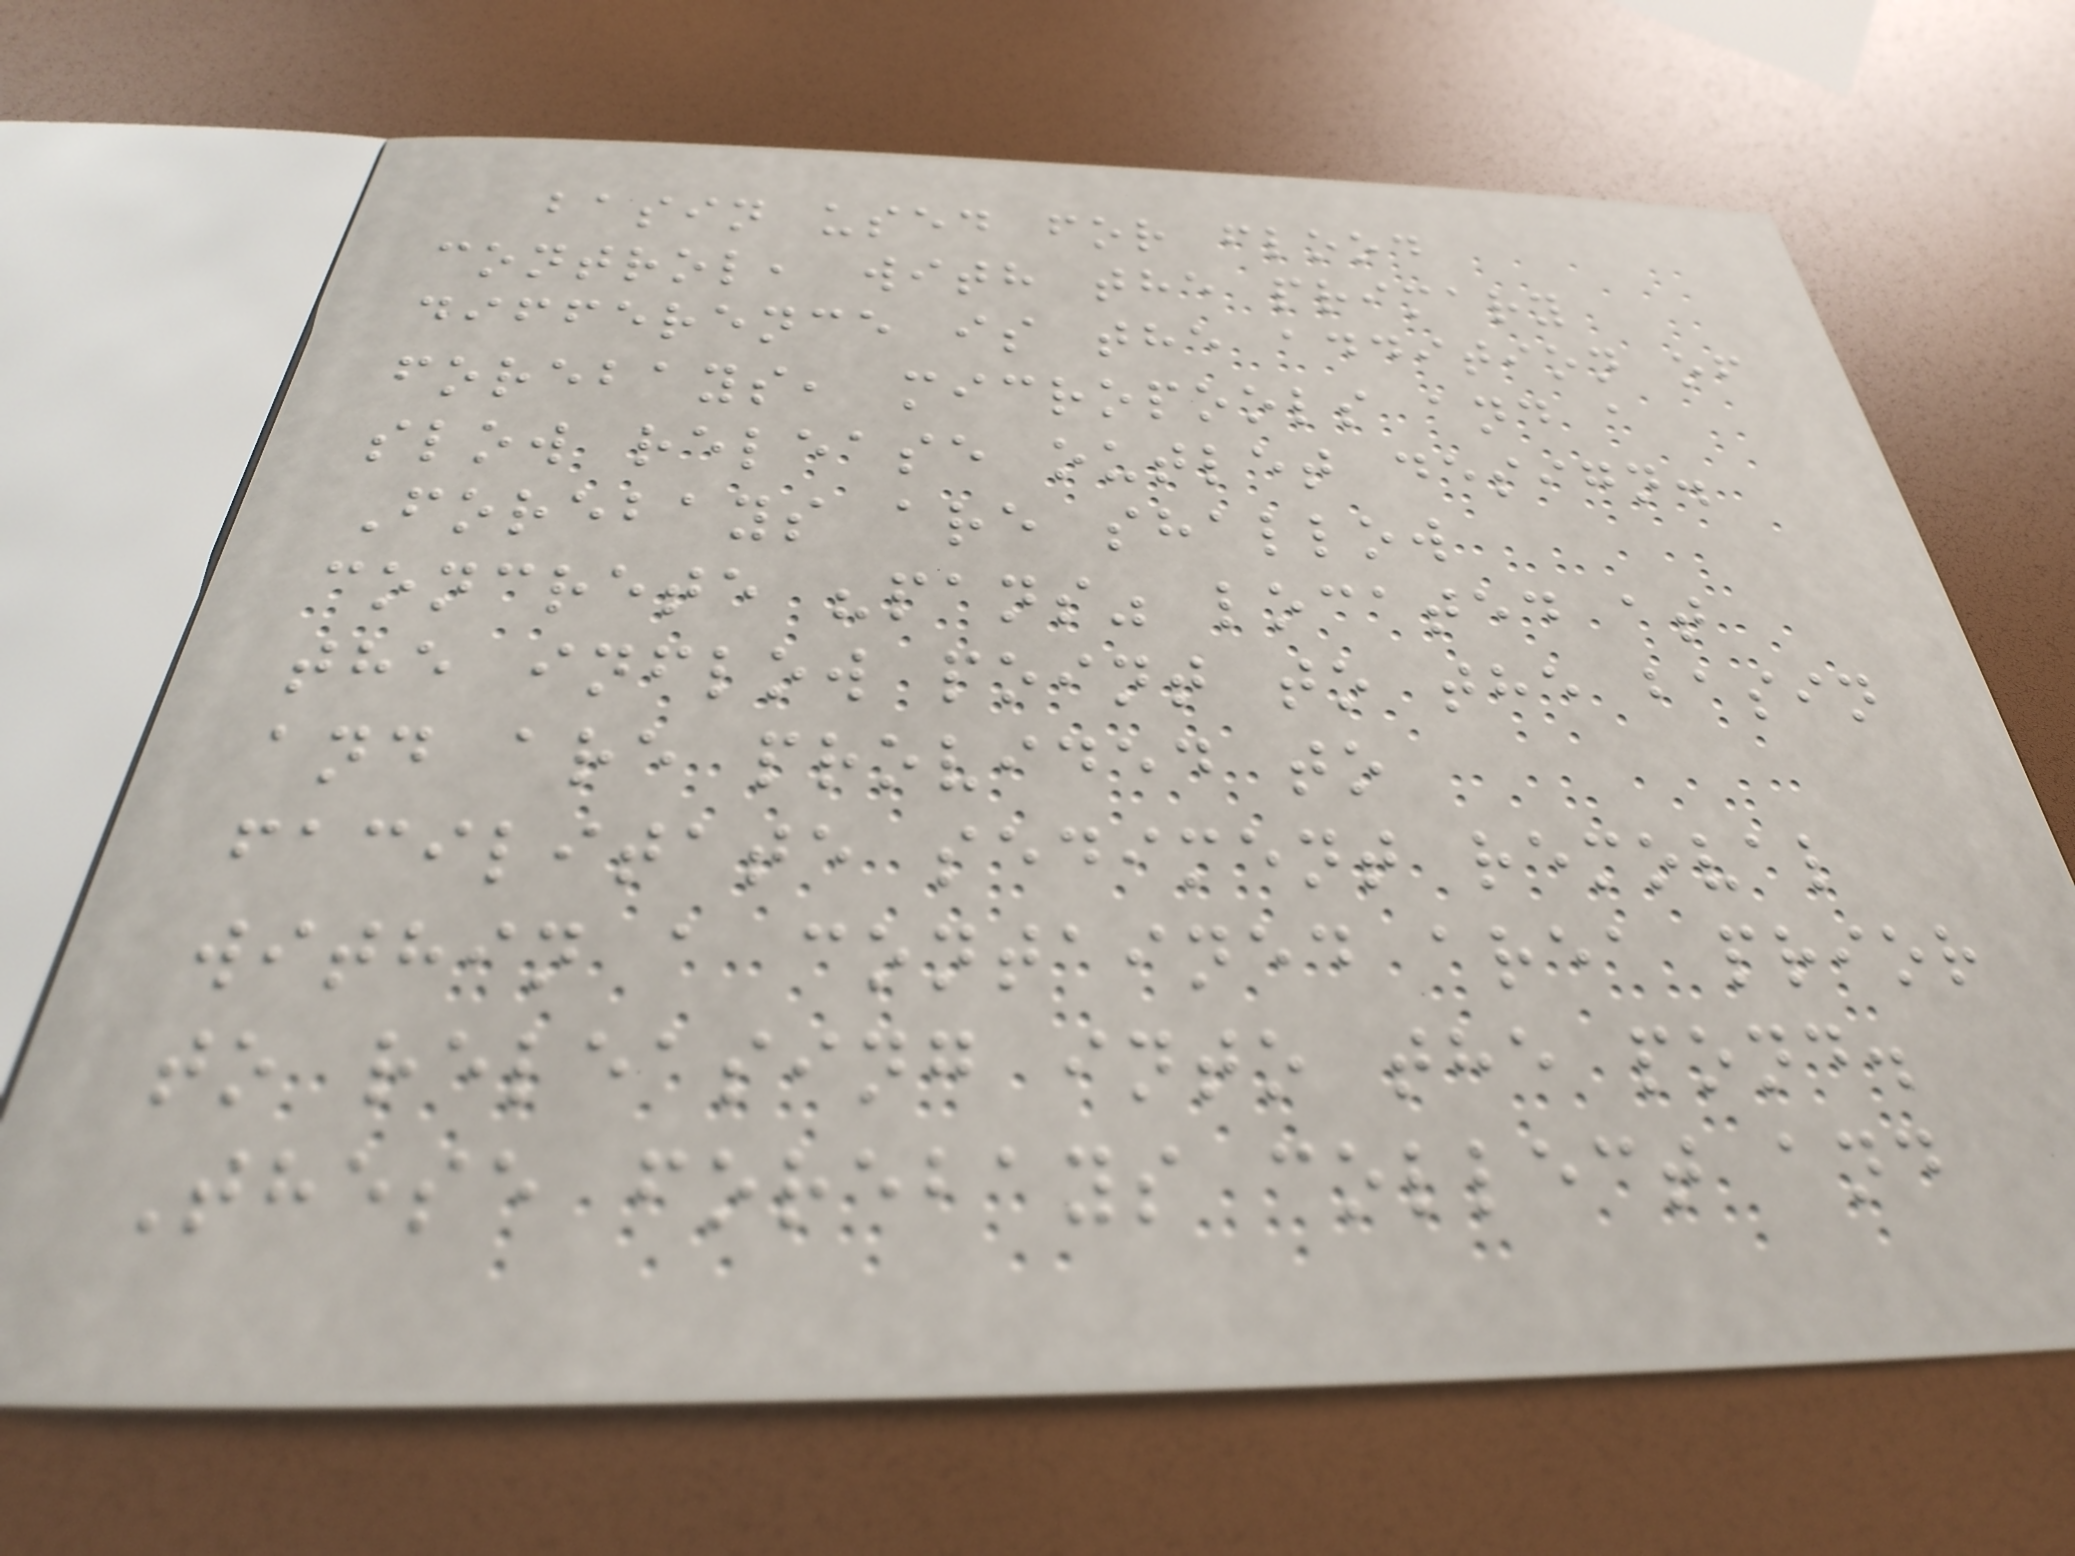basin used for flood
control, with the primary
difference is the addition of
forebays, micropools and a
slow release outlet design.
Forebays are shallow
concrete "pans" located at
the inflow point to the basin
and are provided to
facilitate sediment removal
within a contained area prior
to releasing into the pond.
These forebays collect and
